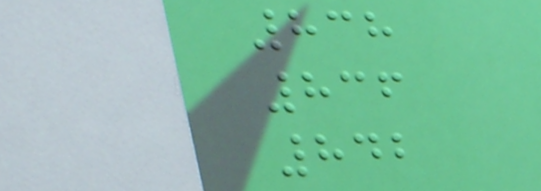838
836
842
